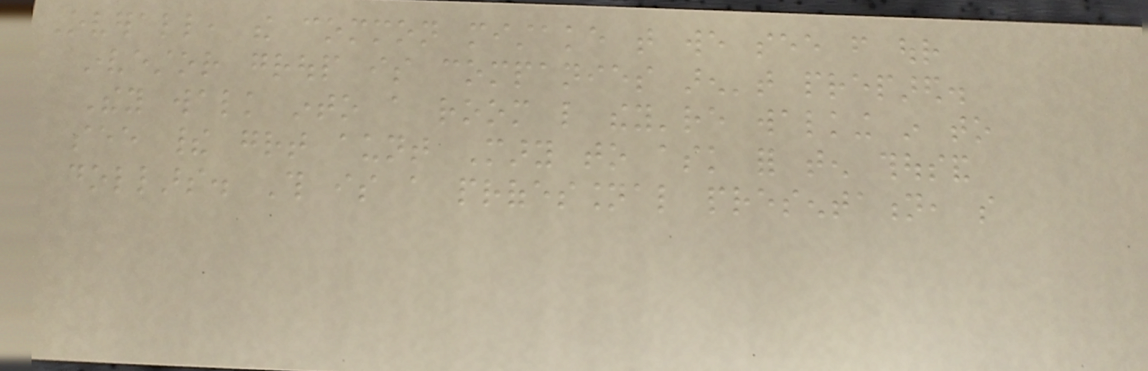Overall, the common mistake that we see from our
investor group is companies aren't prepared.
They walk into a room like they're walking in to
see their great aunt Mary to ask for ten thousand
dollars. This is a professional presentation, so
